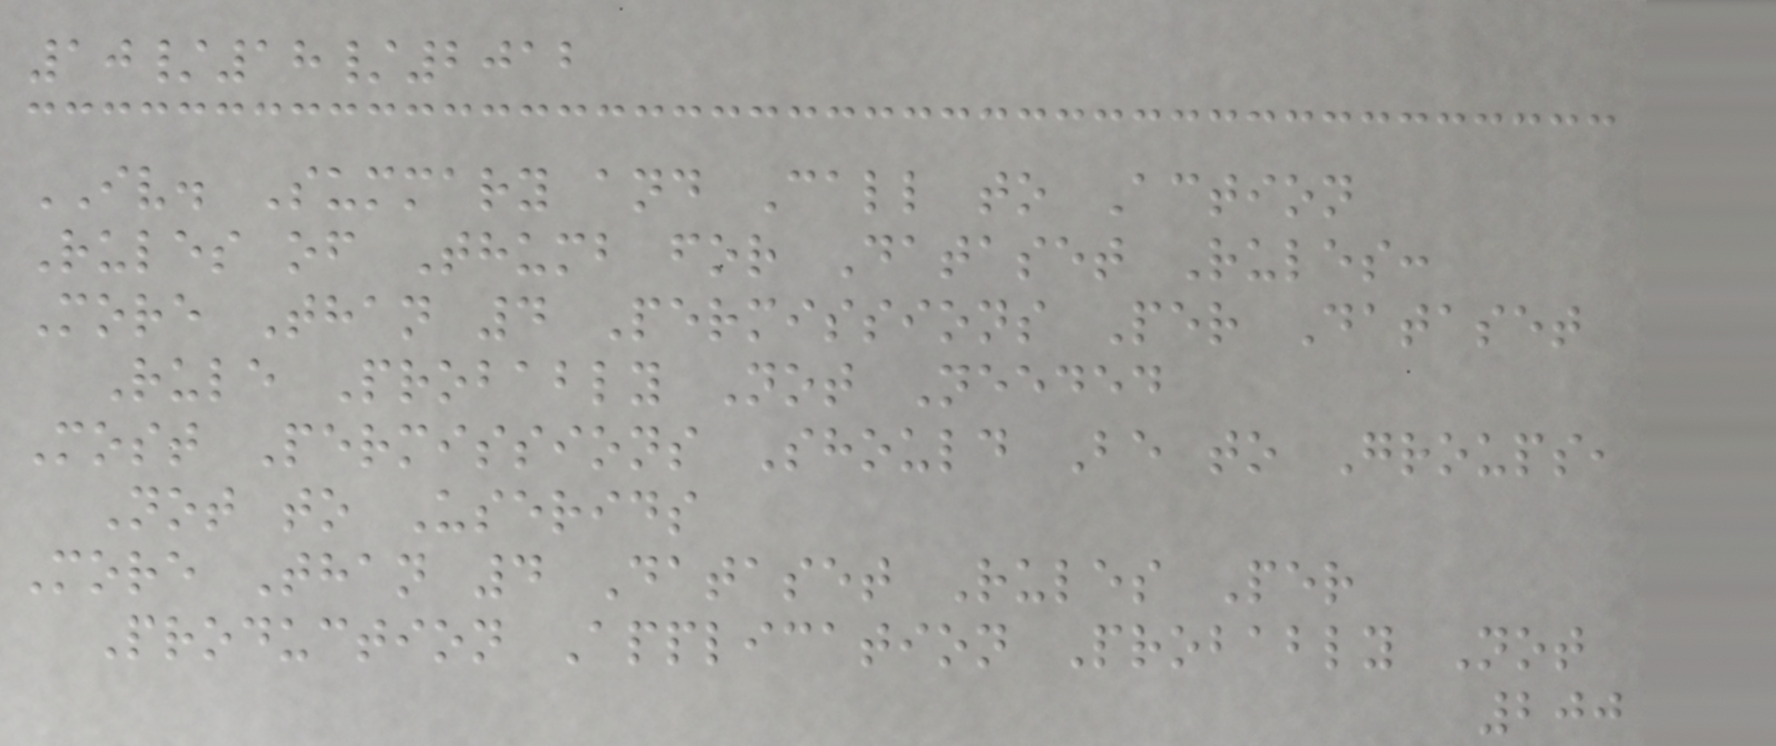10/18/2012
IV. Summary and Call to Action
Rules of Thumb for Dataset Rules:
More Than 4 Permissions Per Dataset
Rule Probably Not Needed
Most Permissions Should Be to Groups,
Not to Userids
More Than 4 Dataset Rules Per
Production Application Probably Not
200
